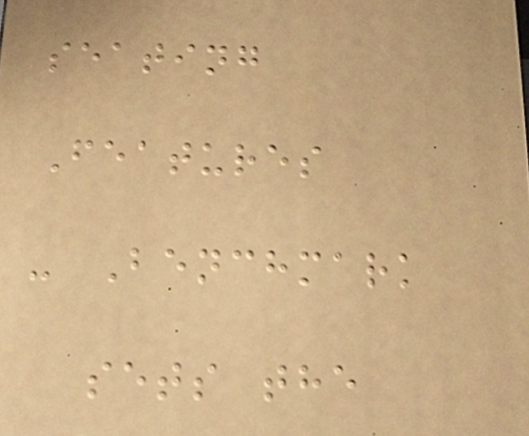seating
Features
- Benchmark
sets the
